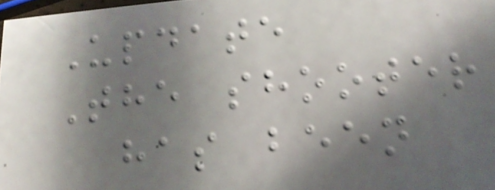Update
The shooter
has been
